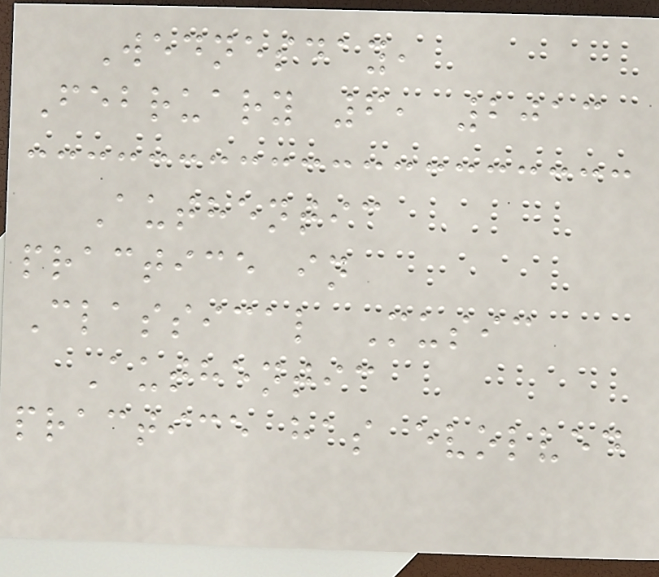Wednesday,
February 6, 2013
Authentic
practice in
Classical Music
Authentic
practice has evolved
